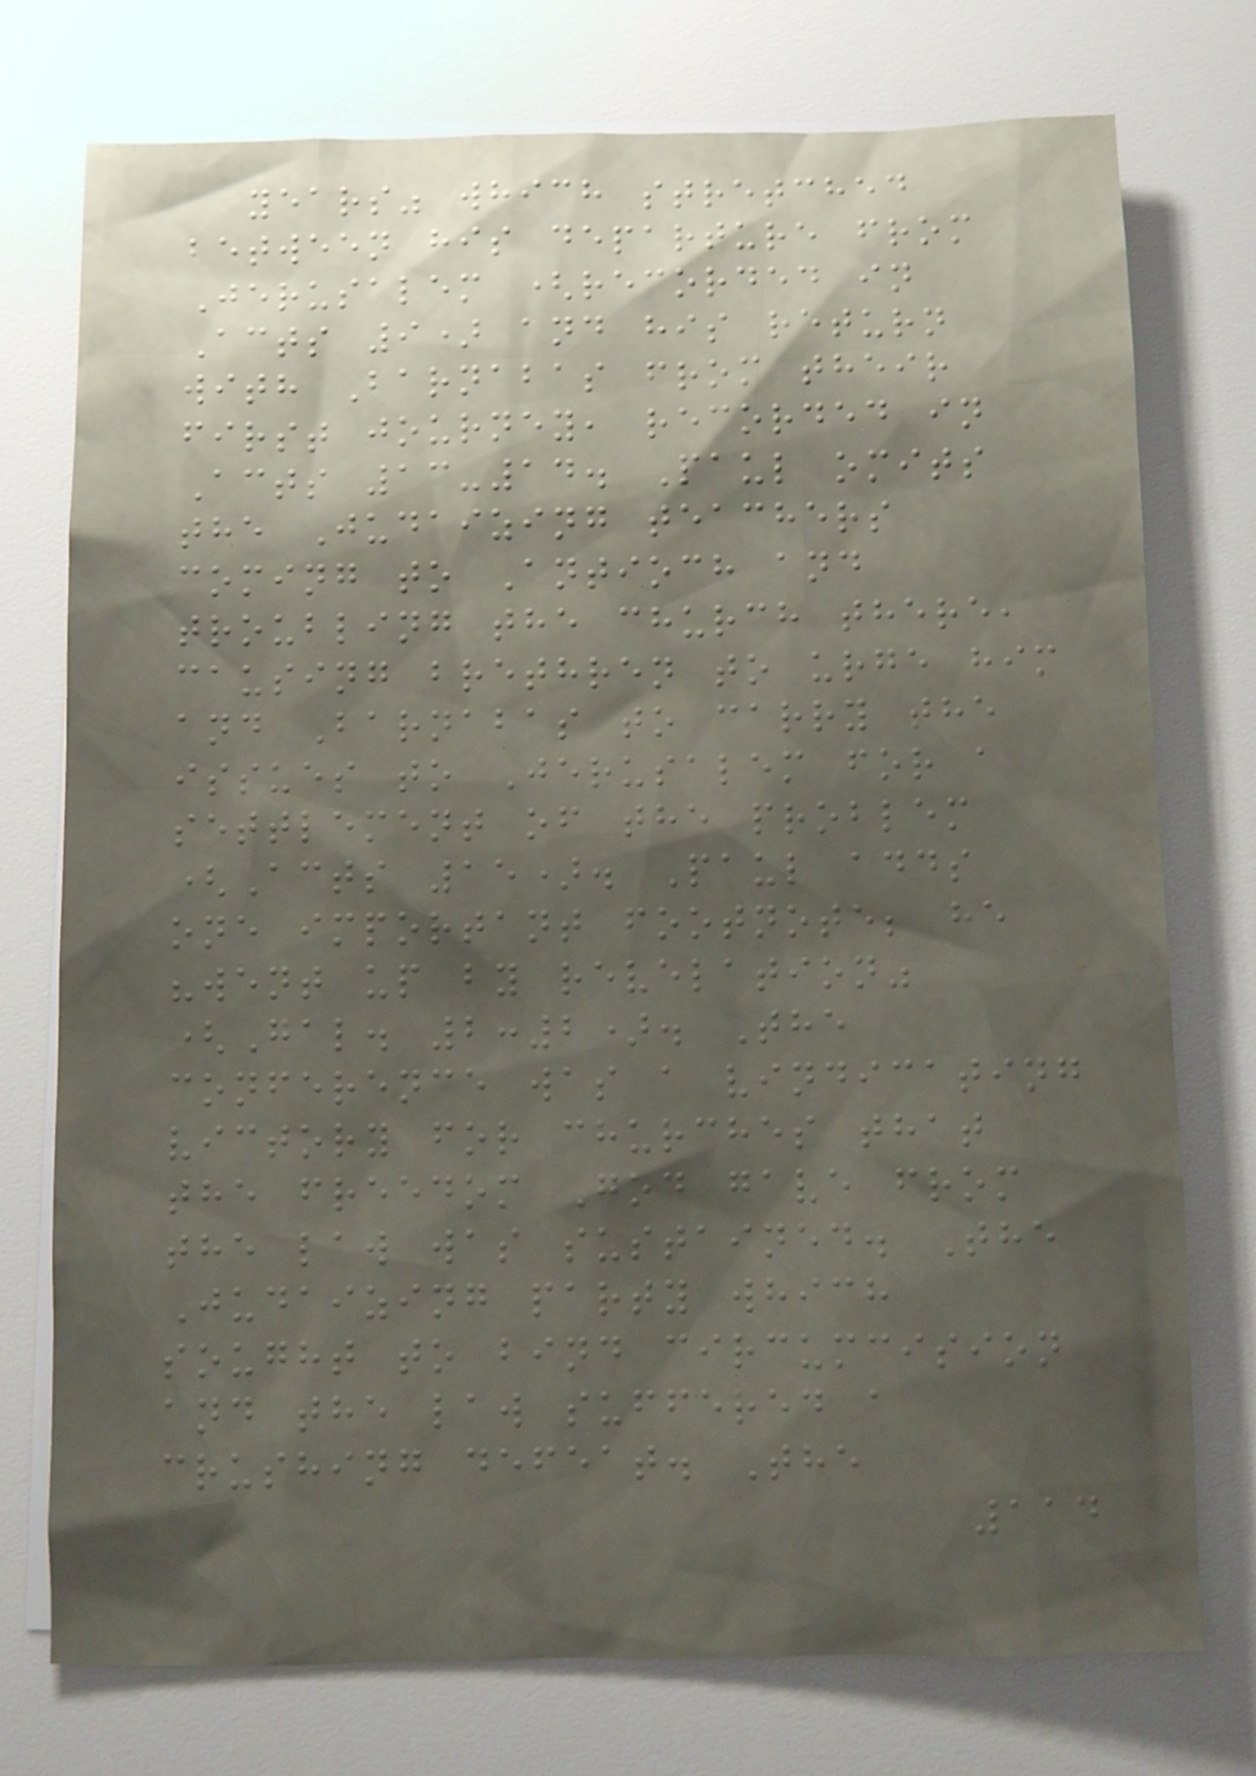years" which stretched
between his departure from
Jerusalem (recorded in
Acts 9) and his return
with Barnabas from their
first journey, recorded in
Acts 13-14. Paul omits
the Judaizing teachers
coming to Antioch and
troubling the church there,
causing brethren to urge him
and Barnabas to carry the
issues to Jerusalem for a
settlement of the problem
(Acts 15). Paul adds
one important footnote; he
"went up by revelation"
(Gal. 2:2). The
conference was a vindicating
victory for churches that
the freedom God gave from
the law was sustained. The
Judaizing party which
sought to bind circumcision
and the law suffered a
crushing defeat. The
114
